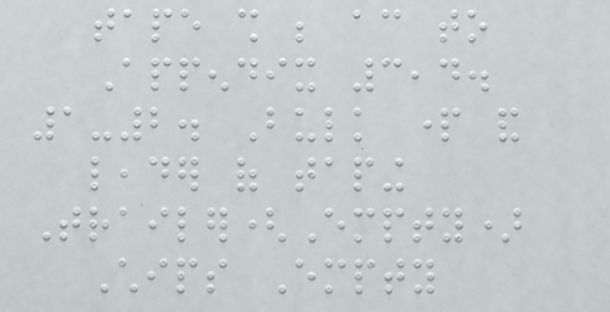tape shall be according to
Appendix 3,4.
1-2. Bulk part and
leader of taping
Trailer(Empty)
Chips Empty
